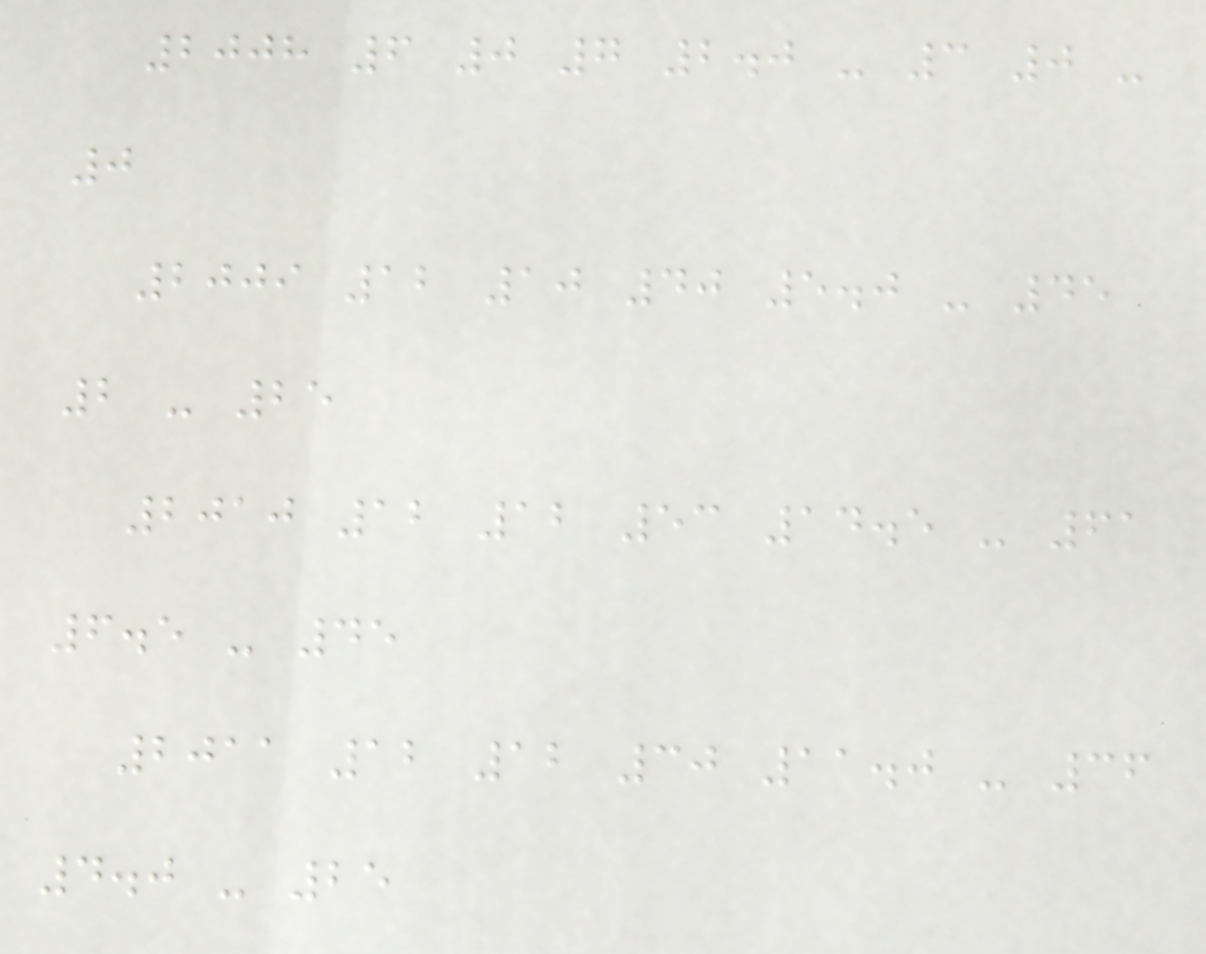2008 6 0 7 2.0 - 3 0 -
0
2009 12 10 40 5.0 - 45
2 - 25
2010 12 12 53 14.5 - 61
6.5 - 45
2011 12 12 30 11.0 - 36
4.0 - 25
